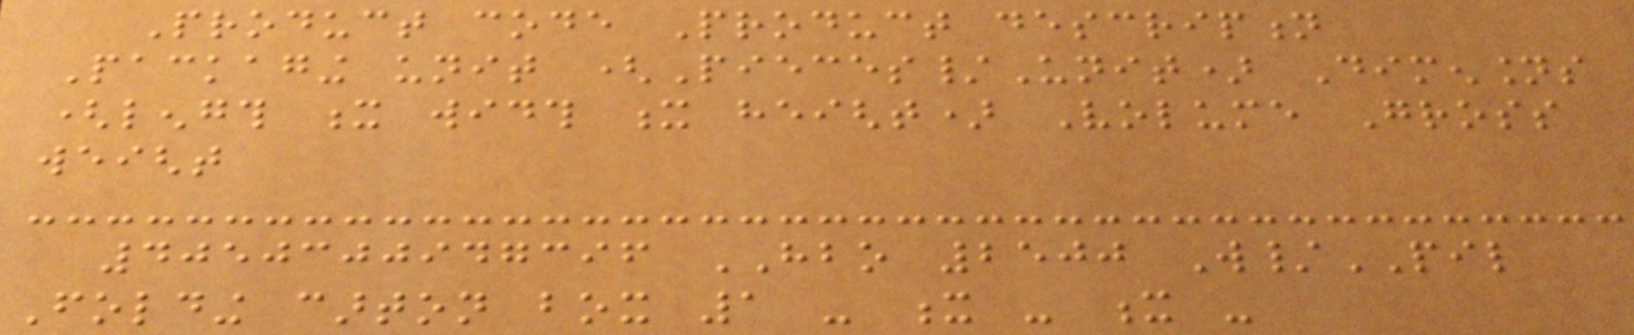Product code Product description
Packaging unit (Pieces/Unit) Dimensions
(length x width x height) Volume Gross
weight
4050300947396 HBO 2500 W/PIL
Folding carton box 1 - x - x -
